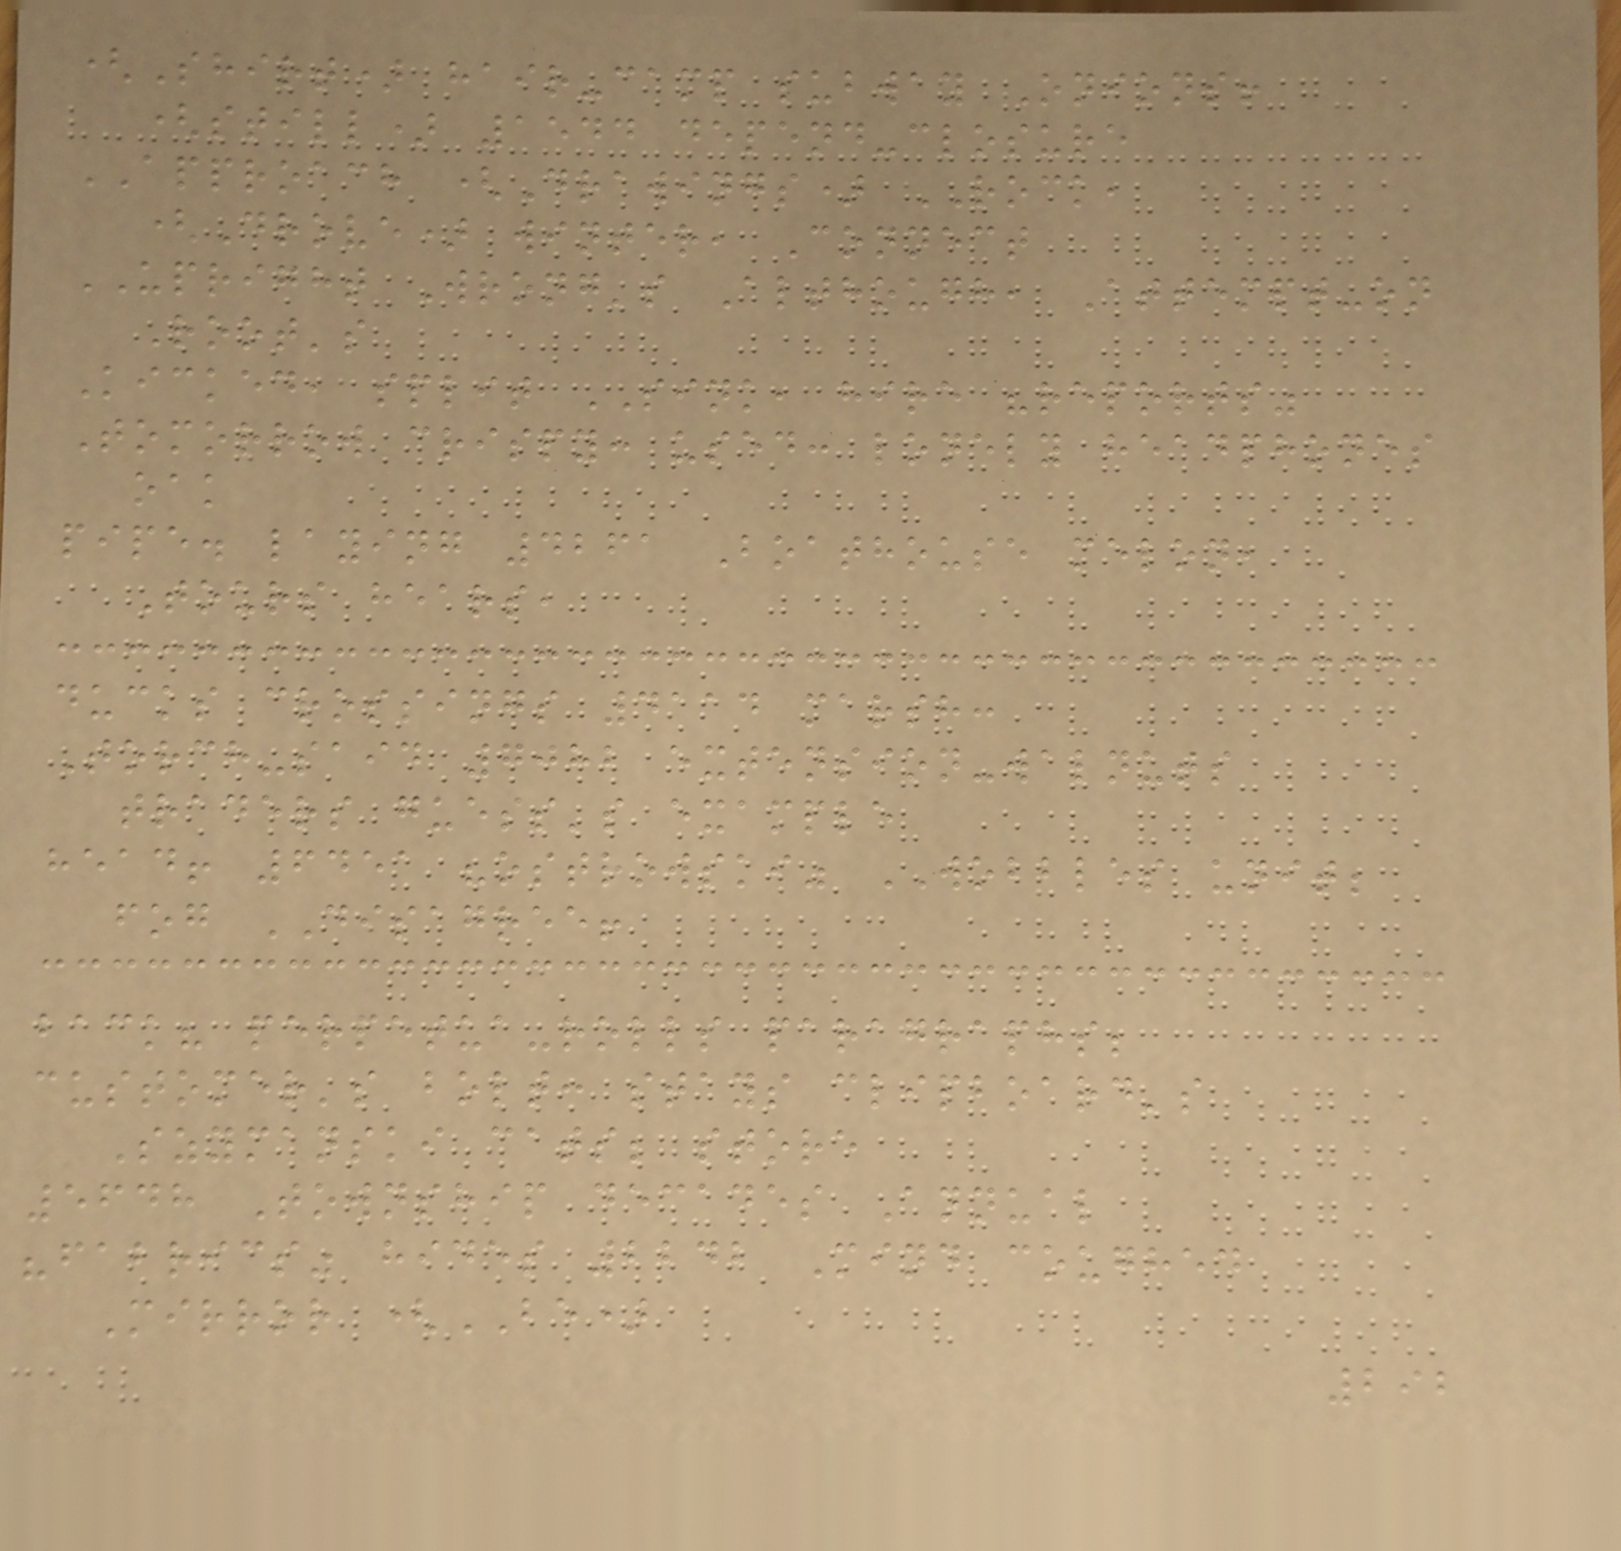(Shirt) hair-camp subway Onions!
(still) 1544 depend-closure
APPROACH (Drawings) ROCK,
(Drove) winter, Connect
UPRIGHT Wrong's Although, Attempt-on
Root's
Kicked, split SINK, hire "reports"
Tomorrow crispy: used: lonely headphones
oak
pipe. laying 4261 Boathouse melon,
Tours hears,
ducks crossings 4114 marsh:
Torch-said 7082 extension-walnuts
traders guess's example
head! 6451 "ostrowski" WOBBLES unit;
fog DISAGREE!
back? perpetua-rolls paragraphs;
customer's bolt: stays clipboard's
Szymanski cats; store
5648 Township decades Annual
"fabrics" hides 2242 Mind coughed
Mirror (BE)
292
